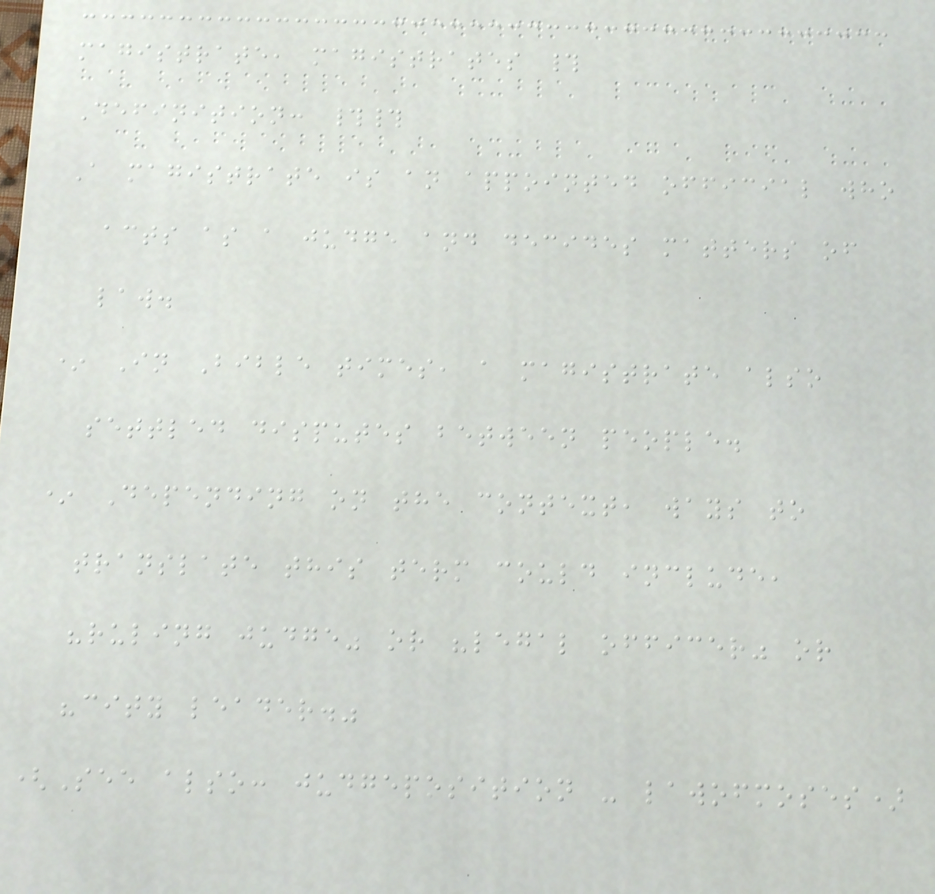magistrate, magistrates #
Definition: ##
A magistrate is an appointed official who
acts as a judge and decides matters of
law.
* In Bible times, a magistrate also
settled disputes between people.
* Depending on the context, ways to
translate this term could include,
"ruling judge" or "legal officer" or
"city leader."
(See also: judgeposition - lawofmoses)
